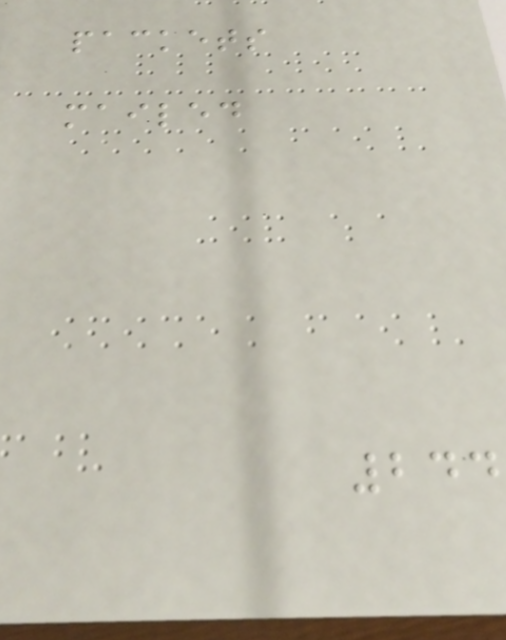packets
mailed
244
